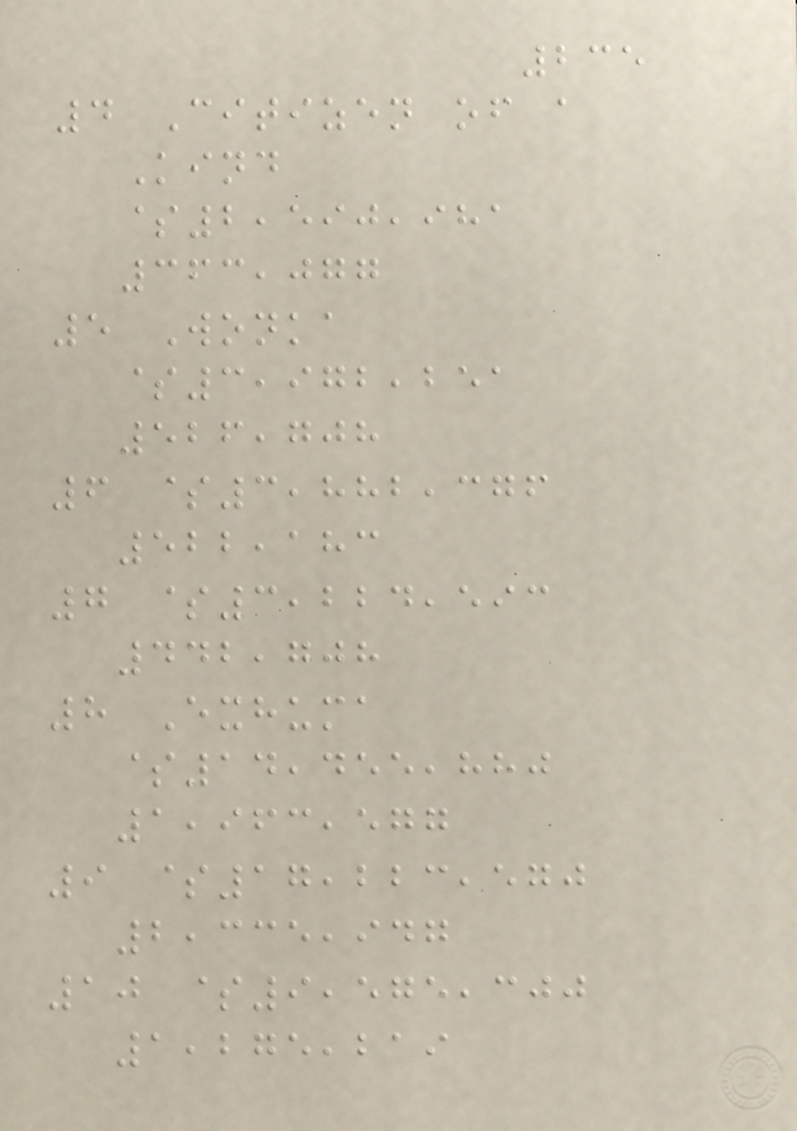235
4 Citizen of a
Kind
$2,590,981
363,077
5 Wonka
$3,972,251
526,708
6 $3,882,376
522,183
7 $3,224,593
442,708
8 Exhuma
$14,455,880
1,963,577
9 $17,223,570
2,335,947
10 $9,575,300
1,275,219
